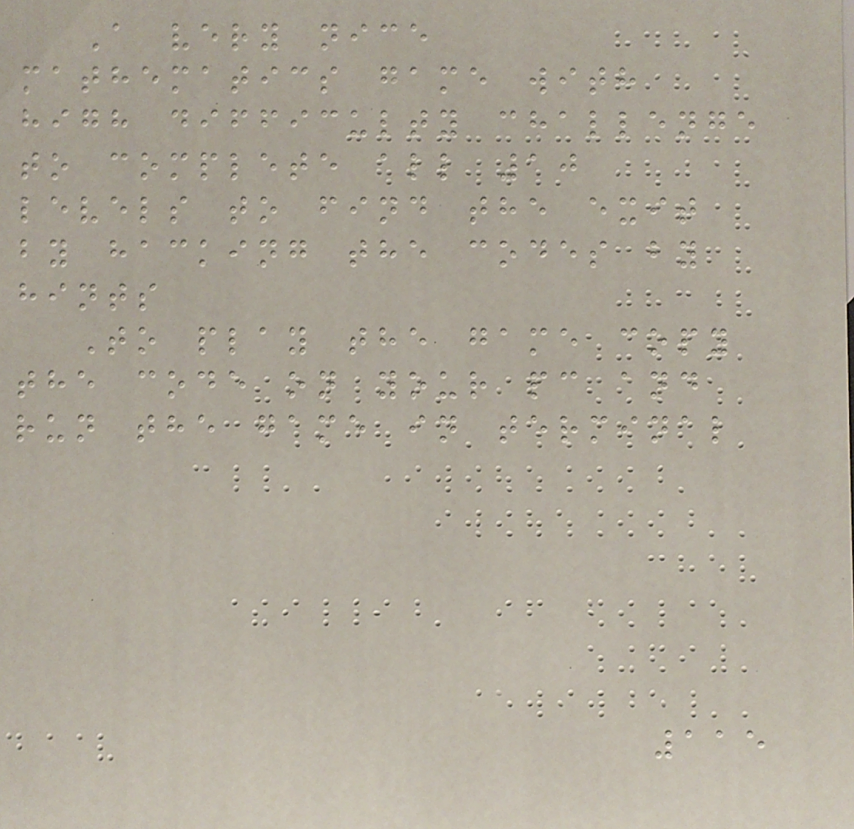A very nice
mathematics game with
high difficulty challenge
to complete all 10
levels to find the exit
by hacking the codes by
hints
To play the game copy
the code on your pc and
run the game in terminal
115
